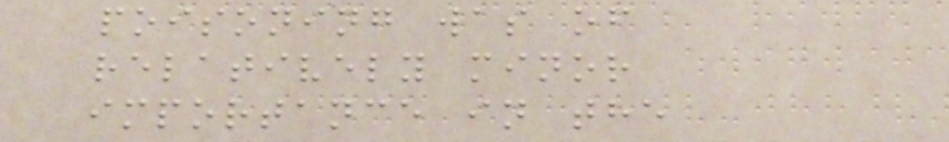poisoning was of
relatively minor
importance in the
